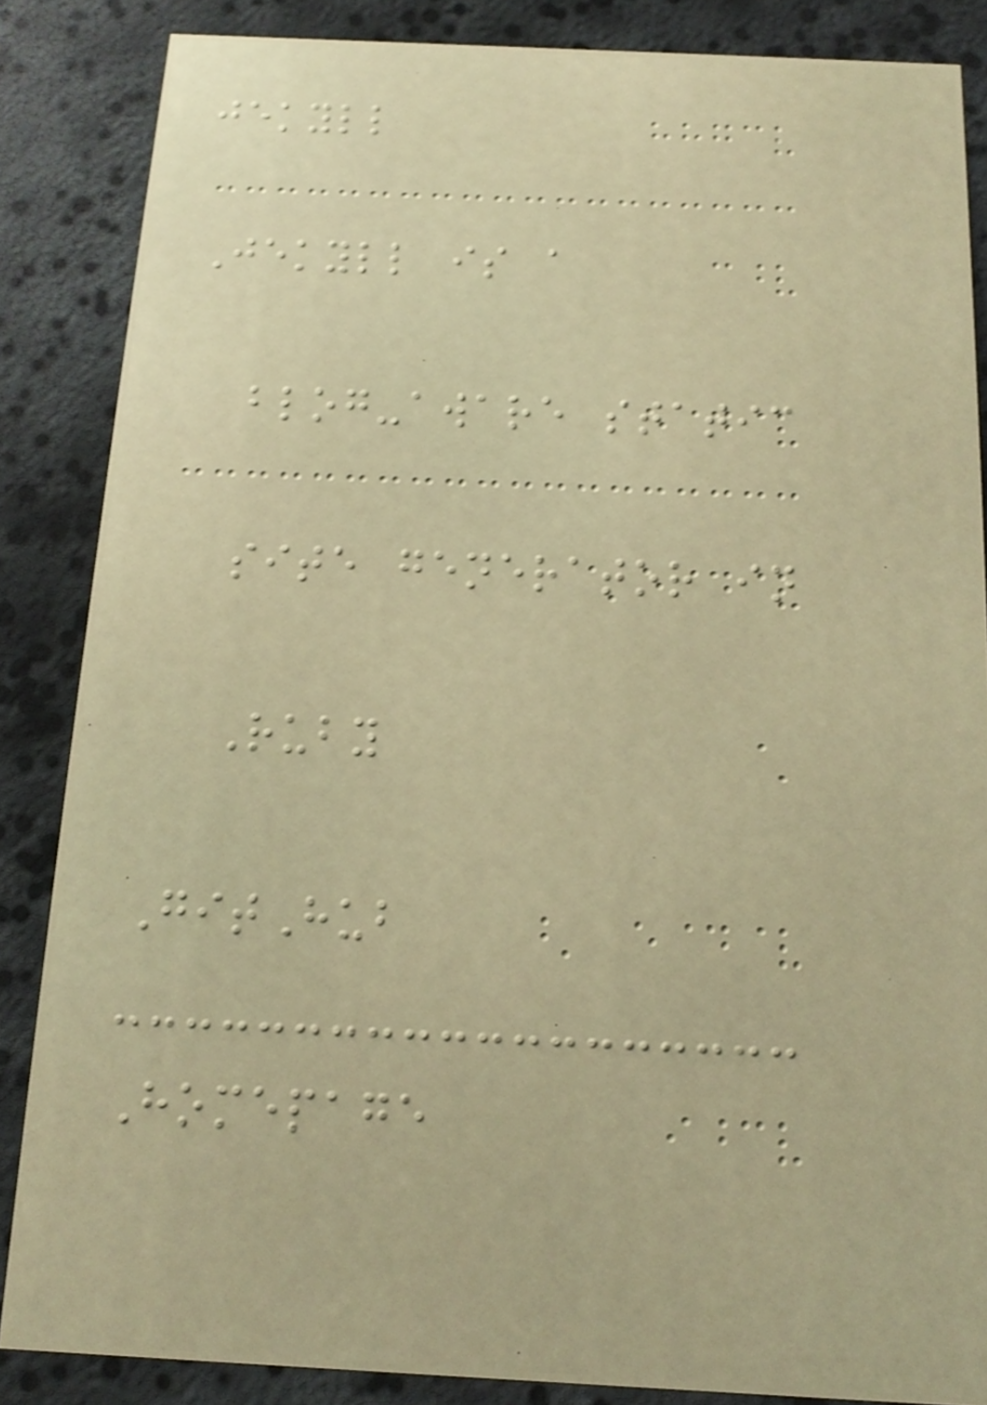jekyll
Jekyll is a
blog-aware static
site generator in
Ruby
GitHub
Homepage
